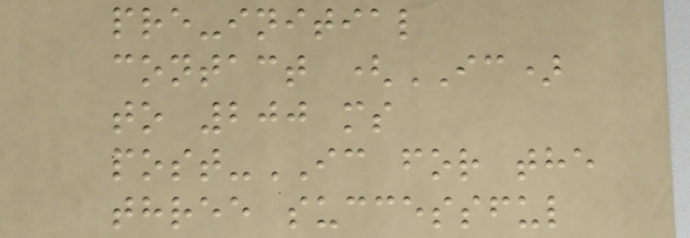pre-initial
contact (IC)
to 200 ms
post-IC for the
three successful
